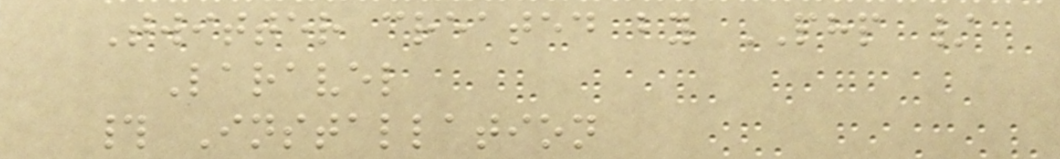Twitter created by PHP /
Laravel
# Installation
